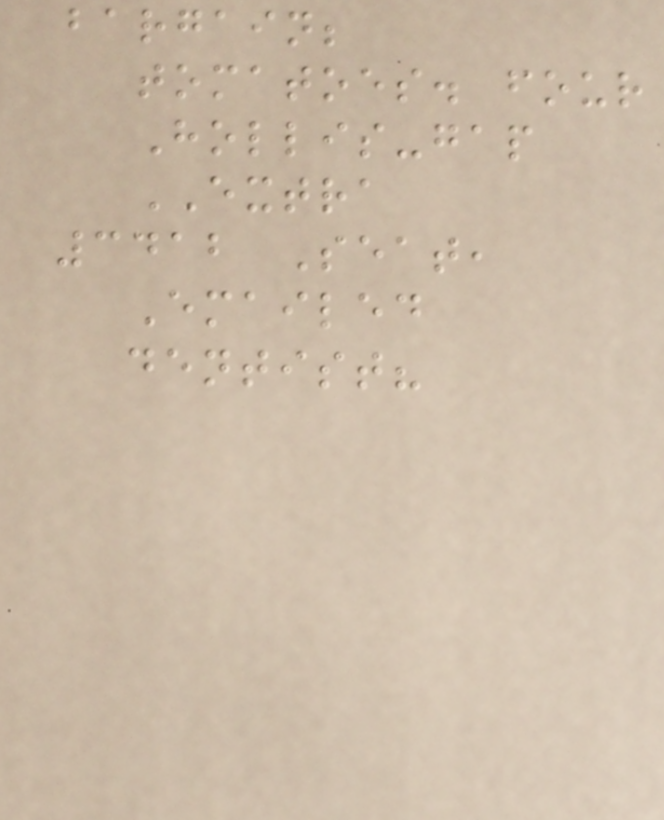bargain;
tomatoes. four
Hollis-gap
EXTRA
3412 Seat,
Emailed
dentist?
